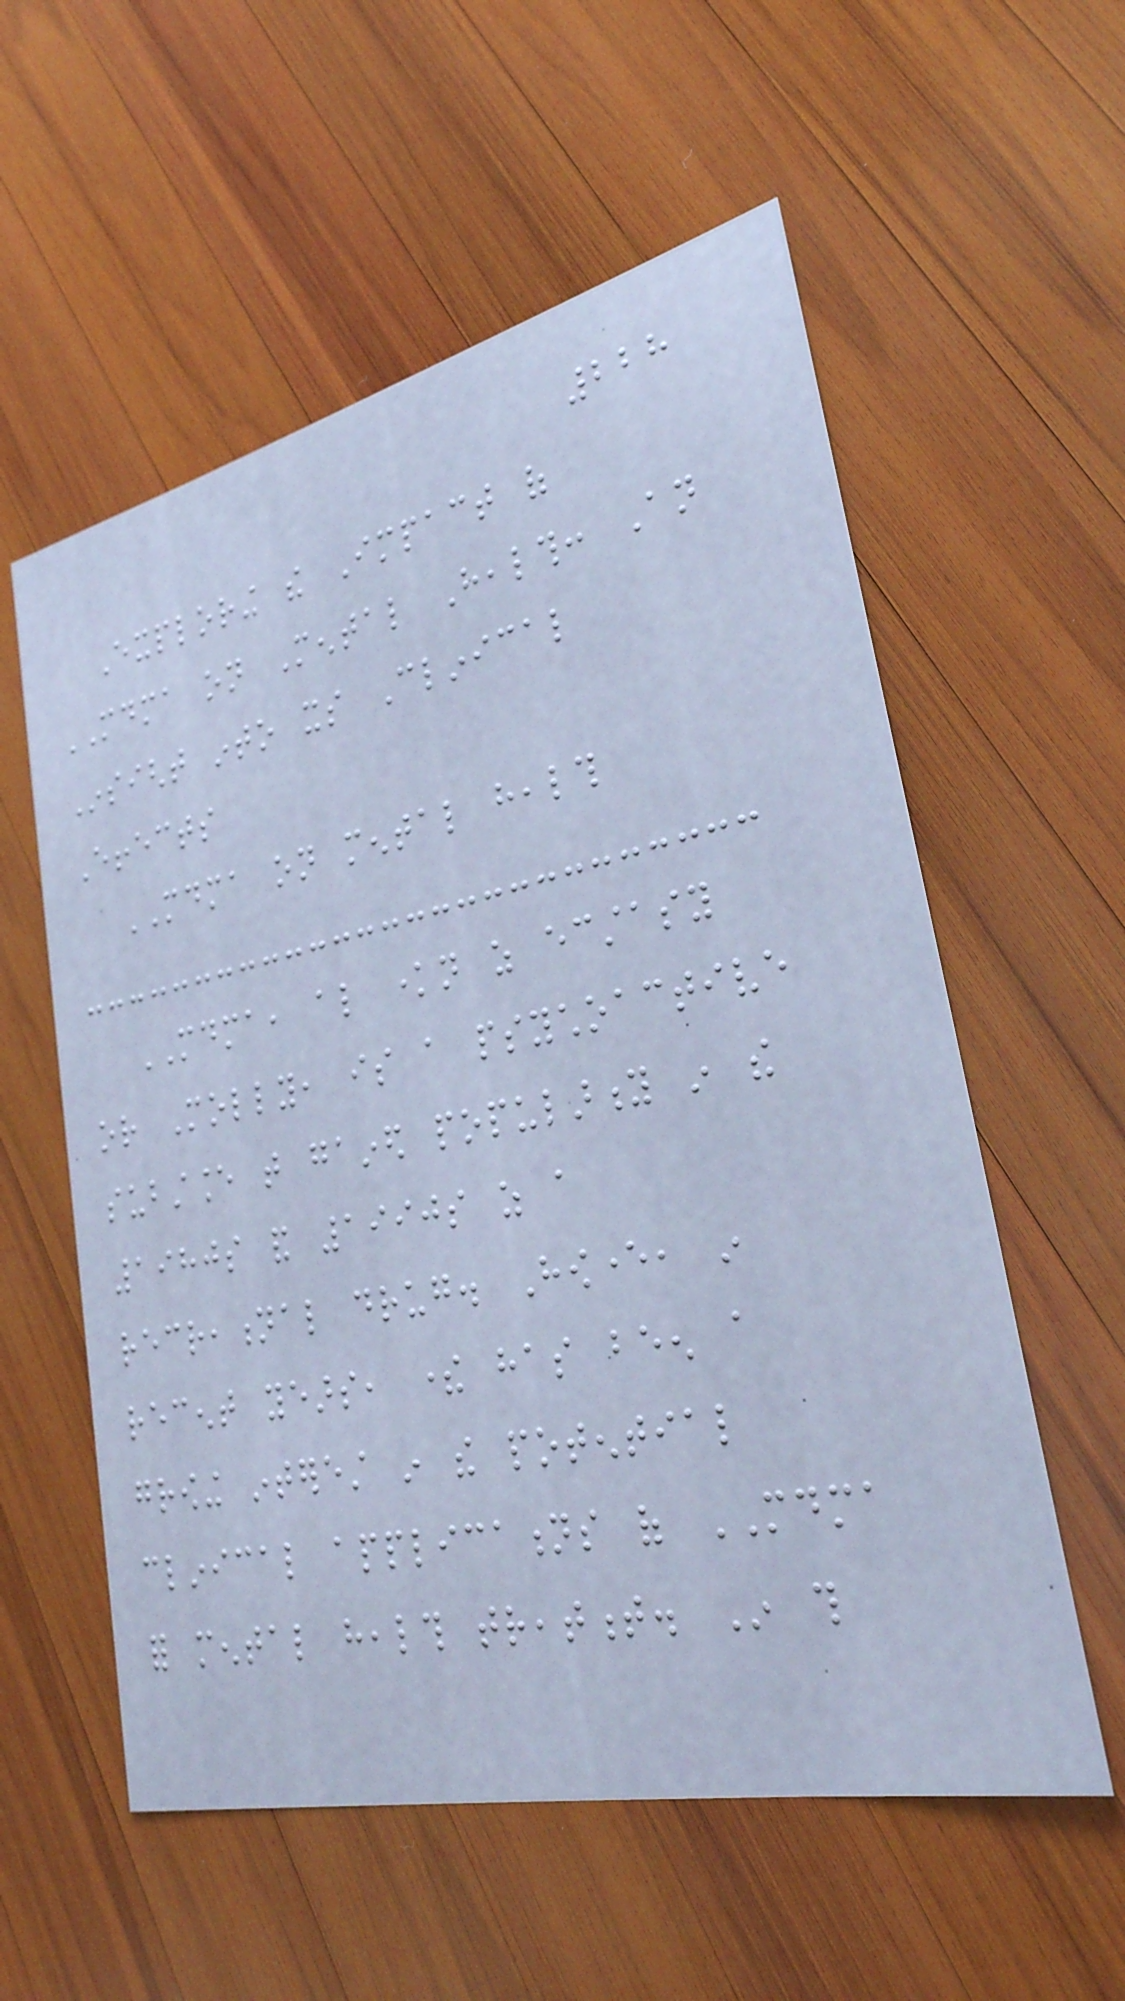228
Exploring the Impact of
MDMA on Mental Health: An
Insight into its Clinical
Effects
MDMA on mental health
MDMA, also known as ecstasy
or Molly, is a psychoactive
substance that gained popularity in the
1980s and 1990s as a
recreational drug. However, in
recent years, there has been a
growing interest in the potential
clinical applications of MDMA
for mental health treatment. In this
